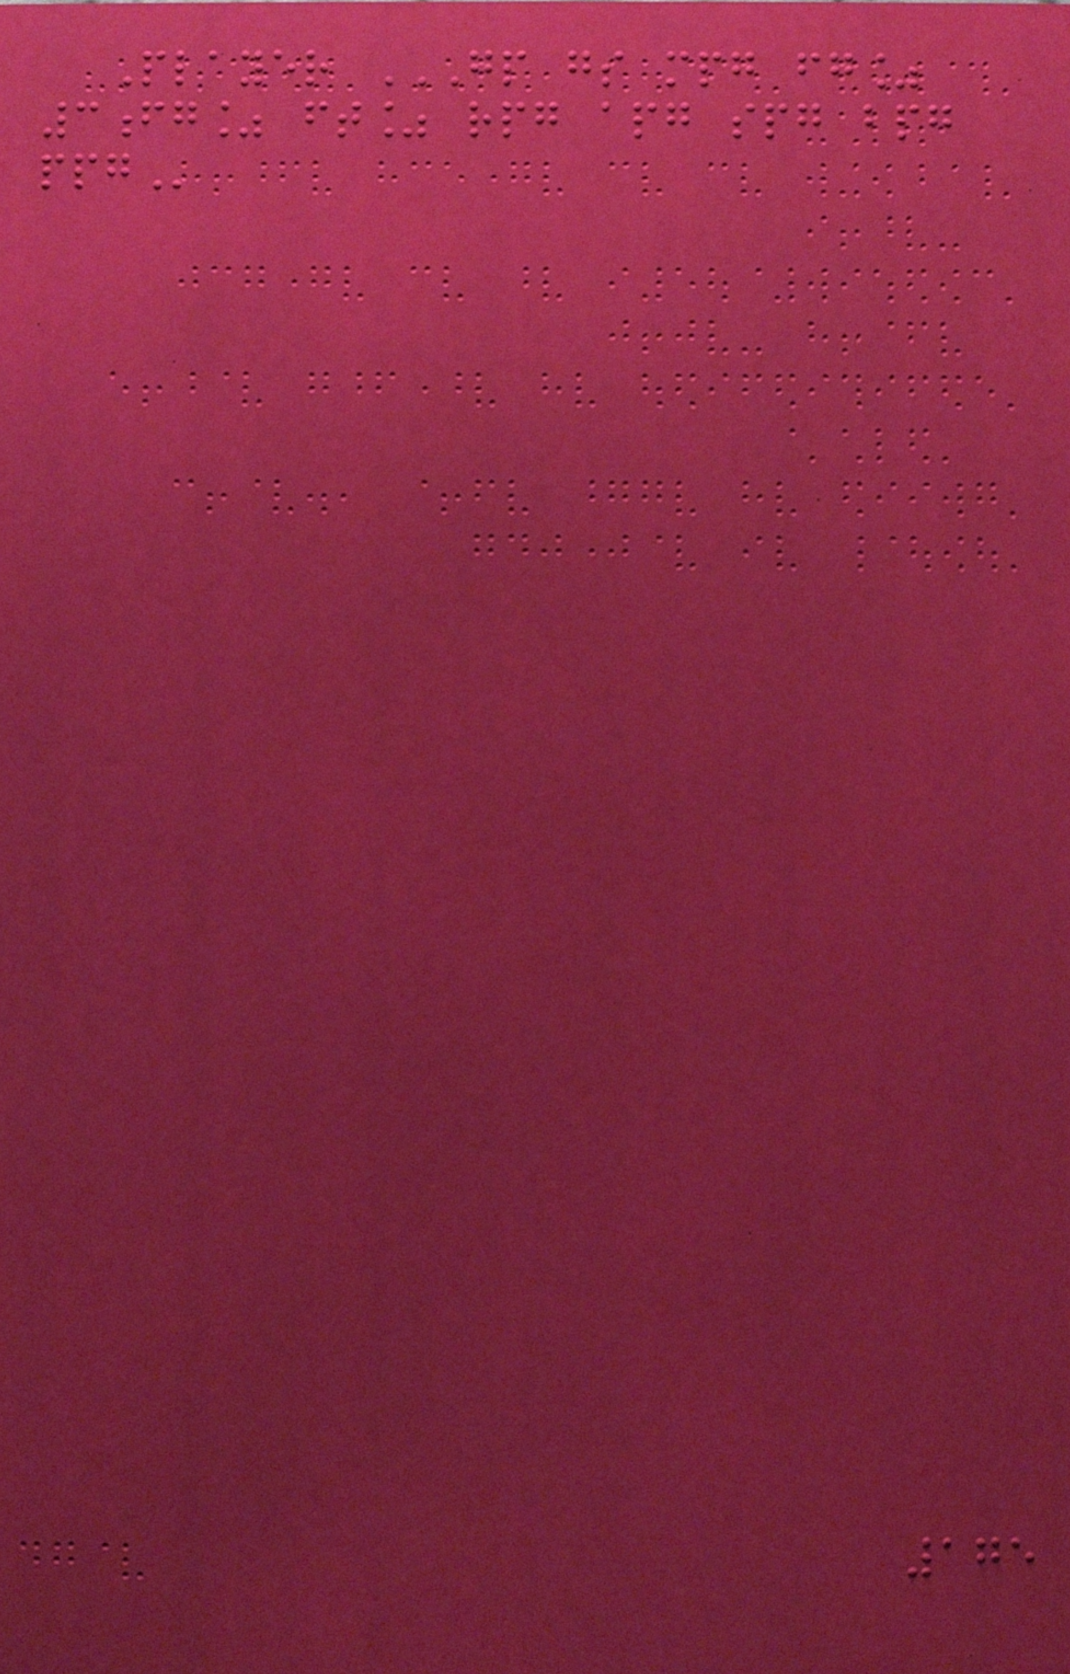Player GP GS MPG FG%
3FG% FT% RPG APG SPG BPG
PPG
175
